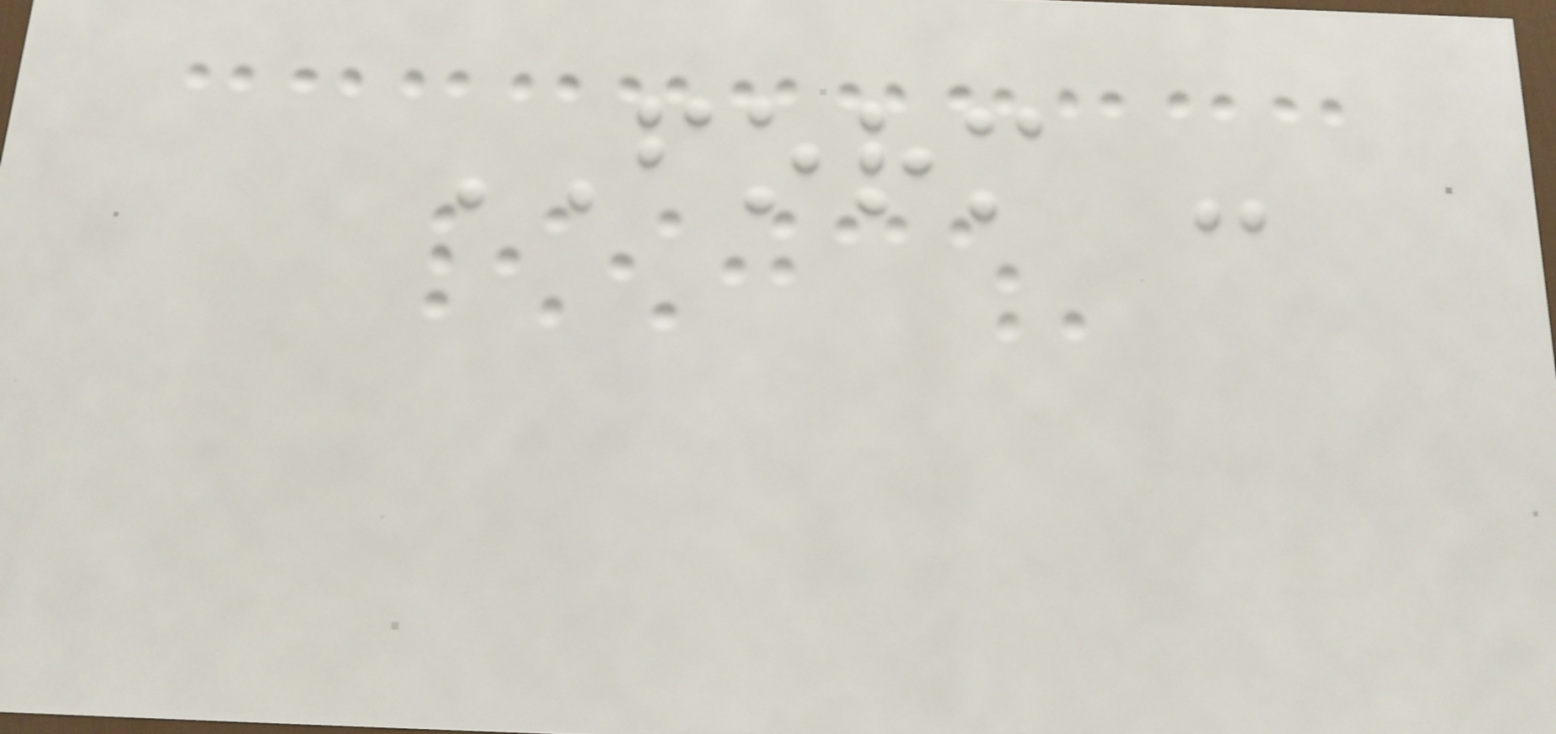FORM -
